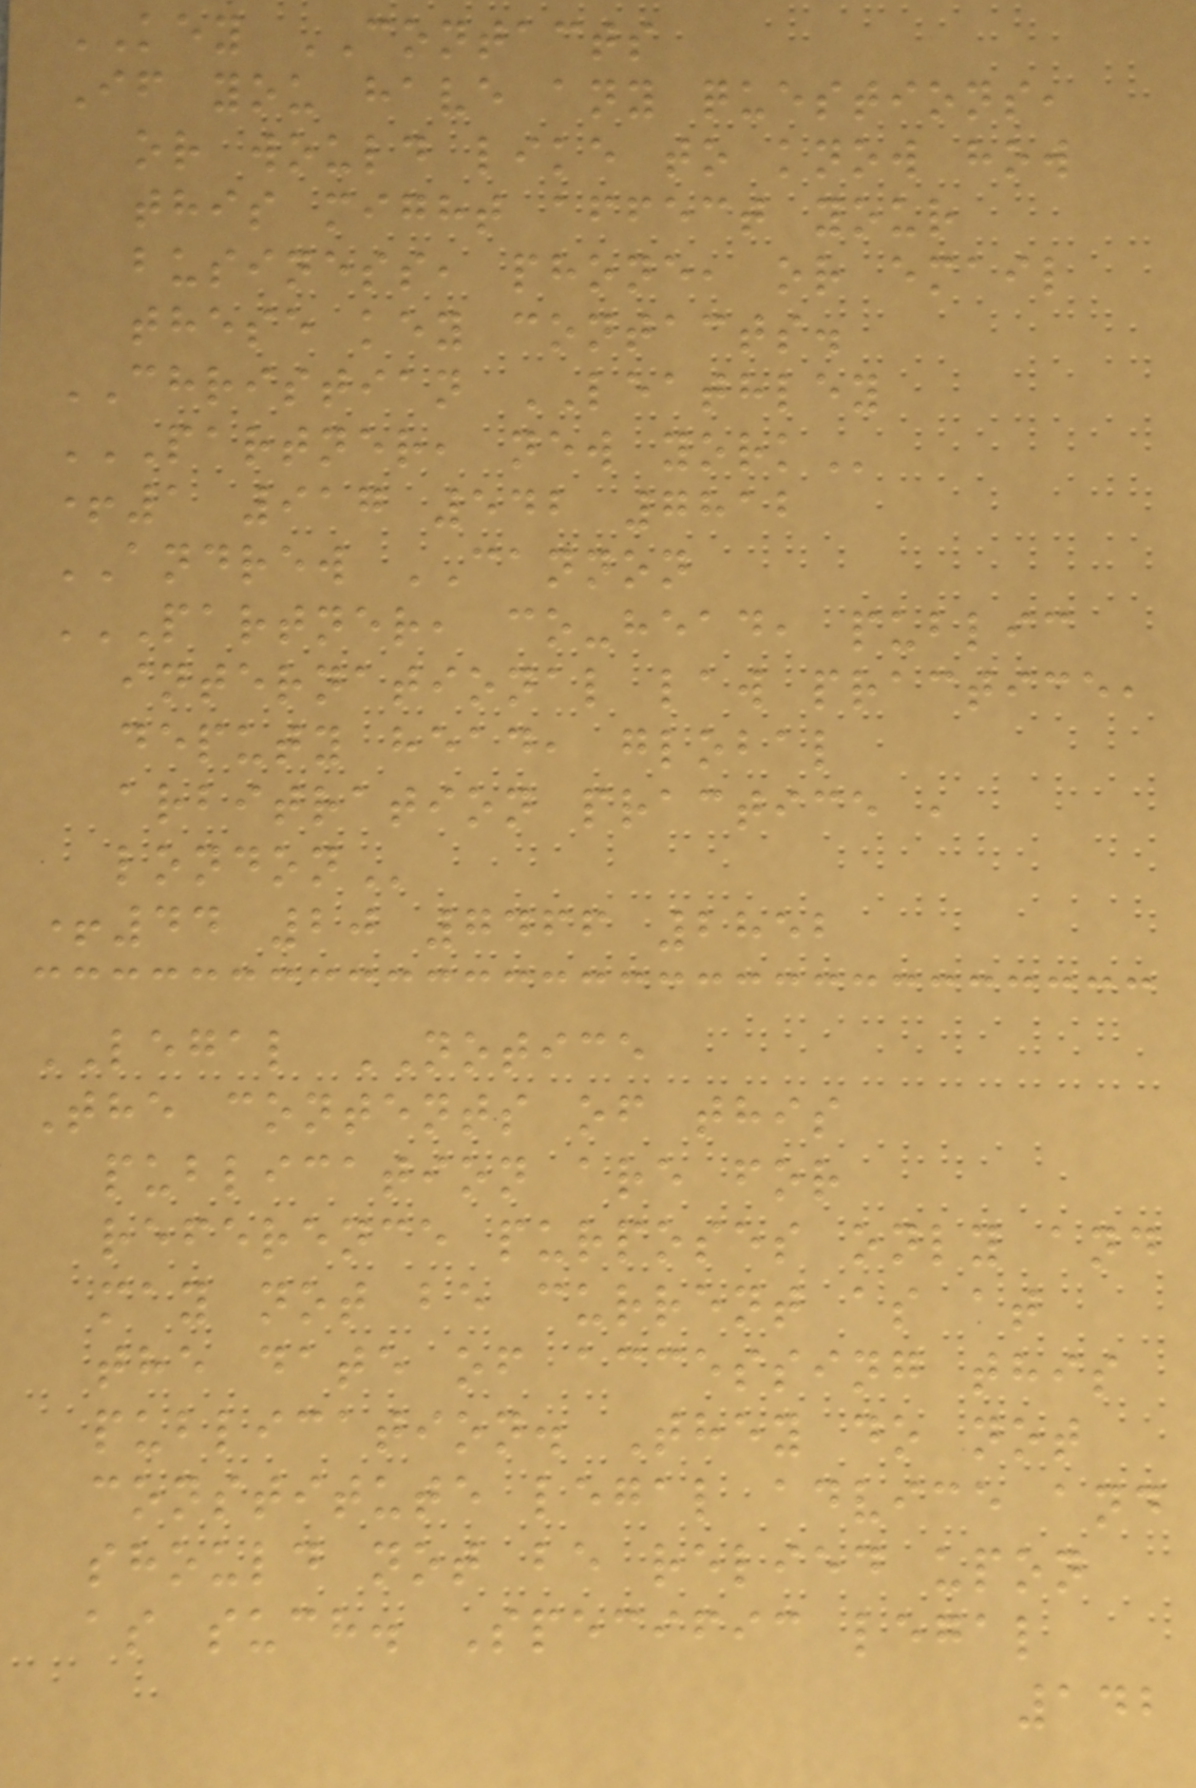KEY CONTACTS
If you have any questions,
or would like to know how
this might affect your
business, phone, or email
these key contacts.
CHRISTIAN LEATHLEY
PARTNER, NEW YORK
+1 917 542 7812
ANDREW CANNON
PARTNER, CO-HEAD, PUBLIC
INTERNATIONAL LAW PRACTICE,
DEPUTY HEAD, GLOBAL
ARBITRATION PRACTICE ,
LONDON
+44 20 7466 2852
LEGAL NOTICE
The contents of this
publication are for
reference purposes only and
may not be current as at
the date of accessing this
publication. They do not
constitute legal advice and
should not be relied upon
as such. Specific legal
142
